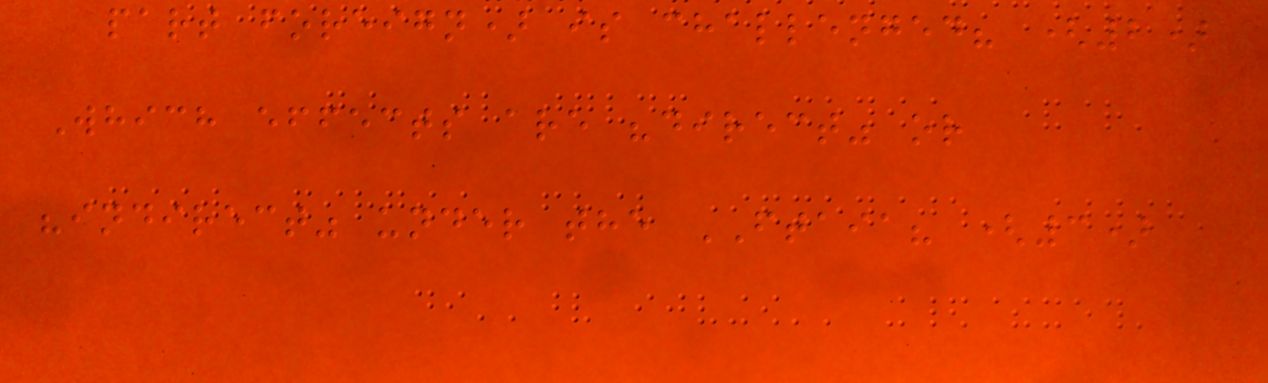part foreign) is challenged? (2)
Which effects are "direct" or
"indirect" under the FTAIA? (3)
